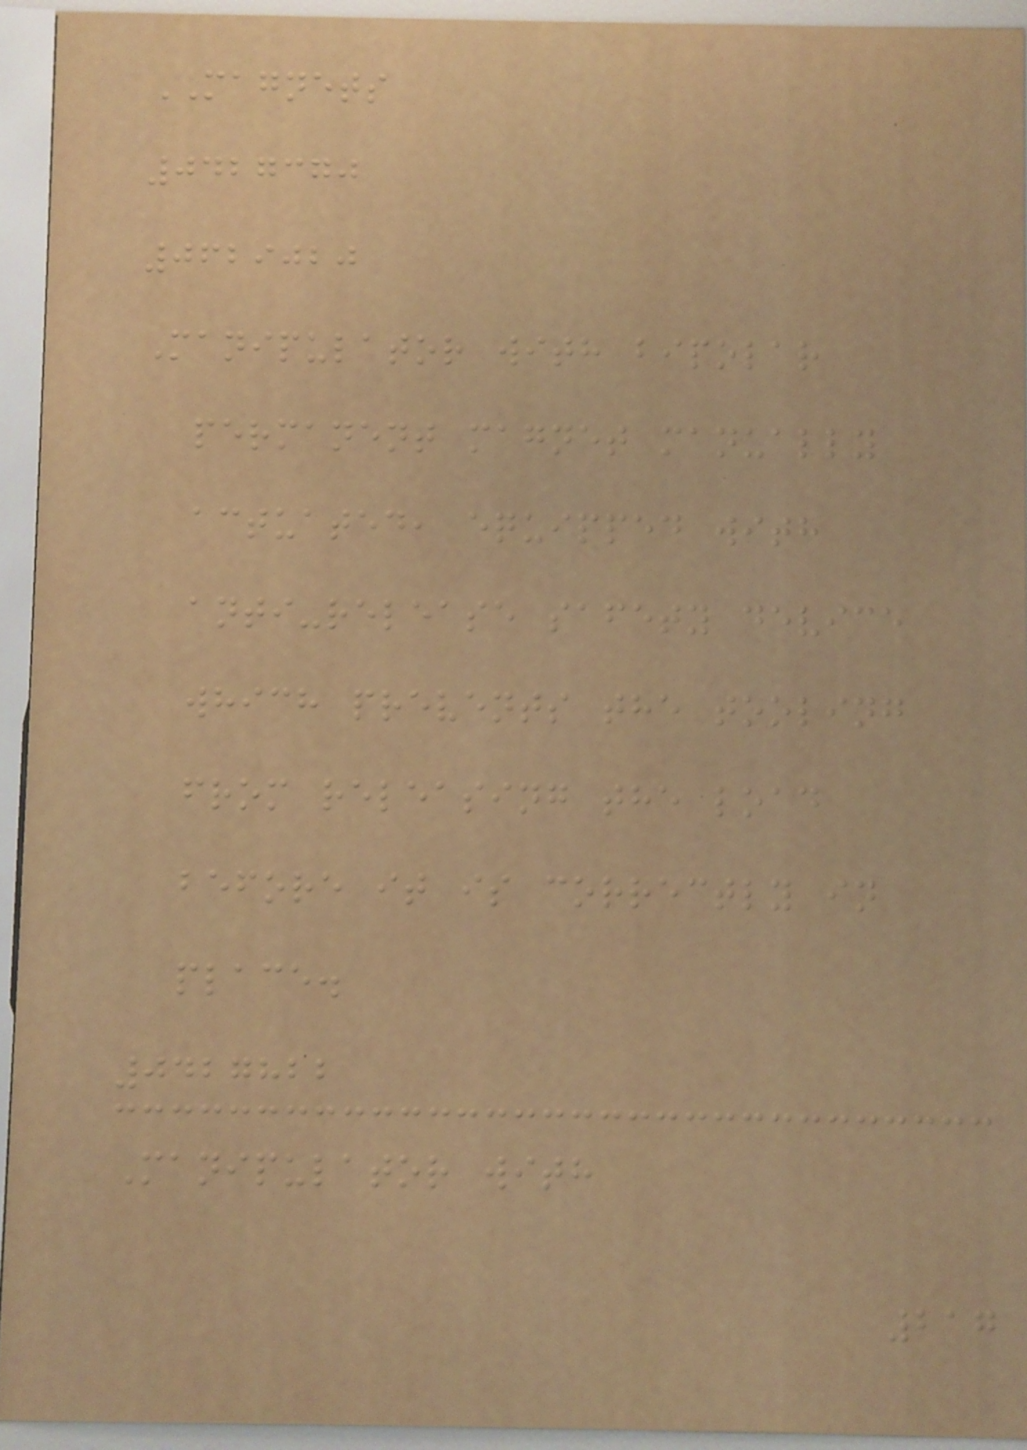MAGNETS
0427370
0629020
Manipulator with bipolar
permanent magnet manually
actuated, equipped with
anti-release safety device
which prevents the tooling
from releasing the load
before it is correctly in
place.
0427822
Manipulator with
217
